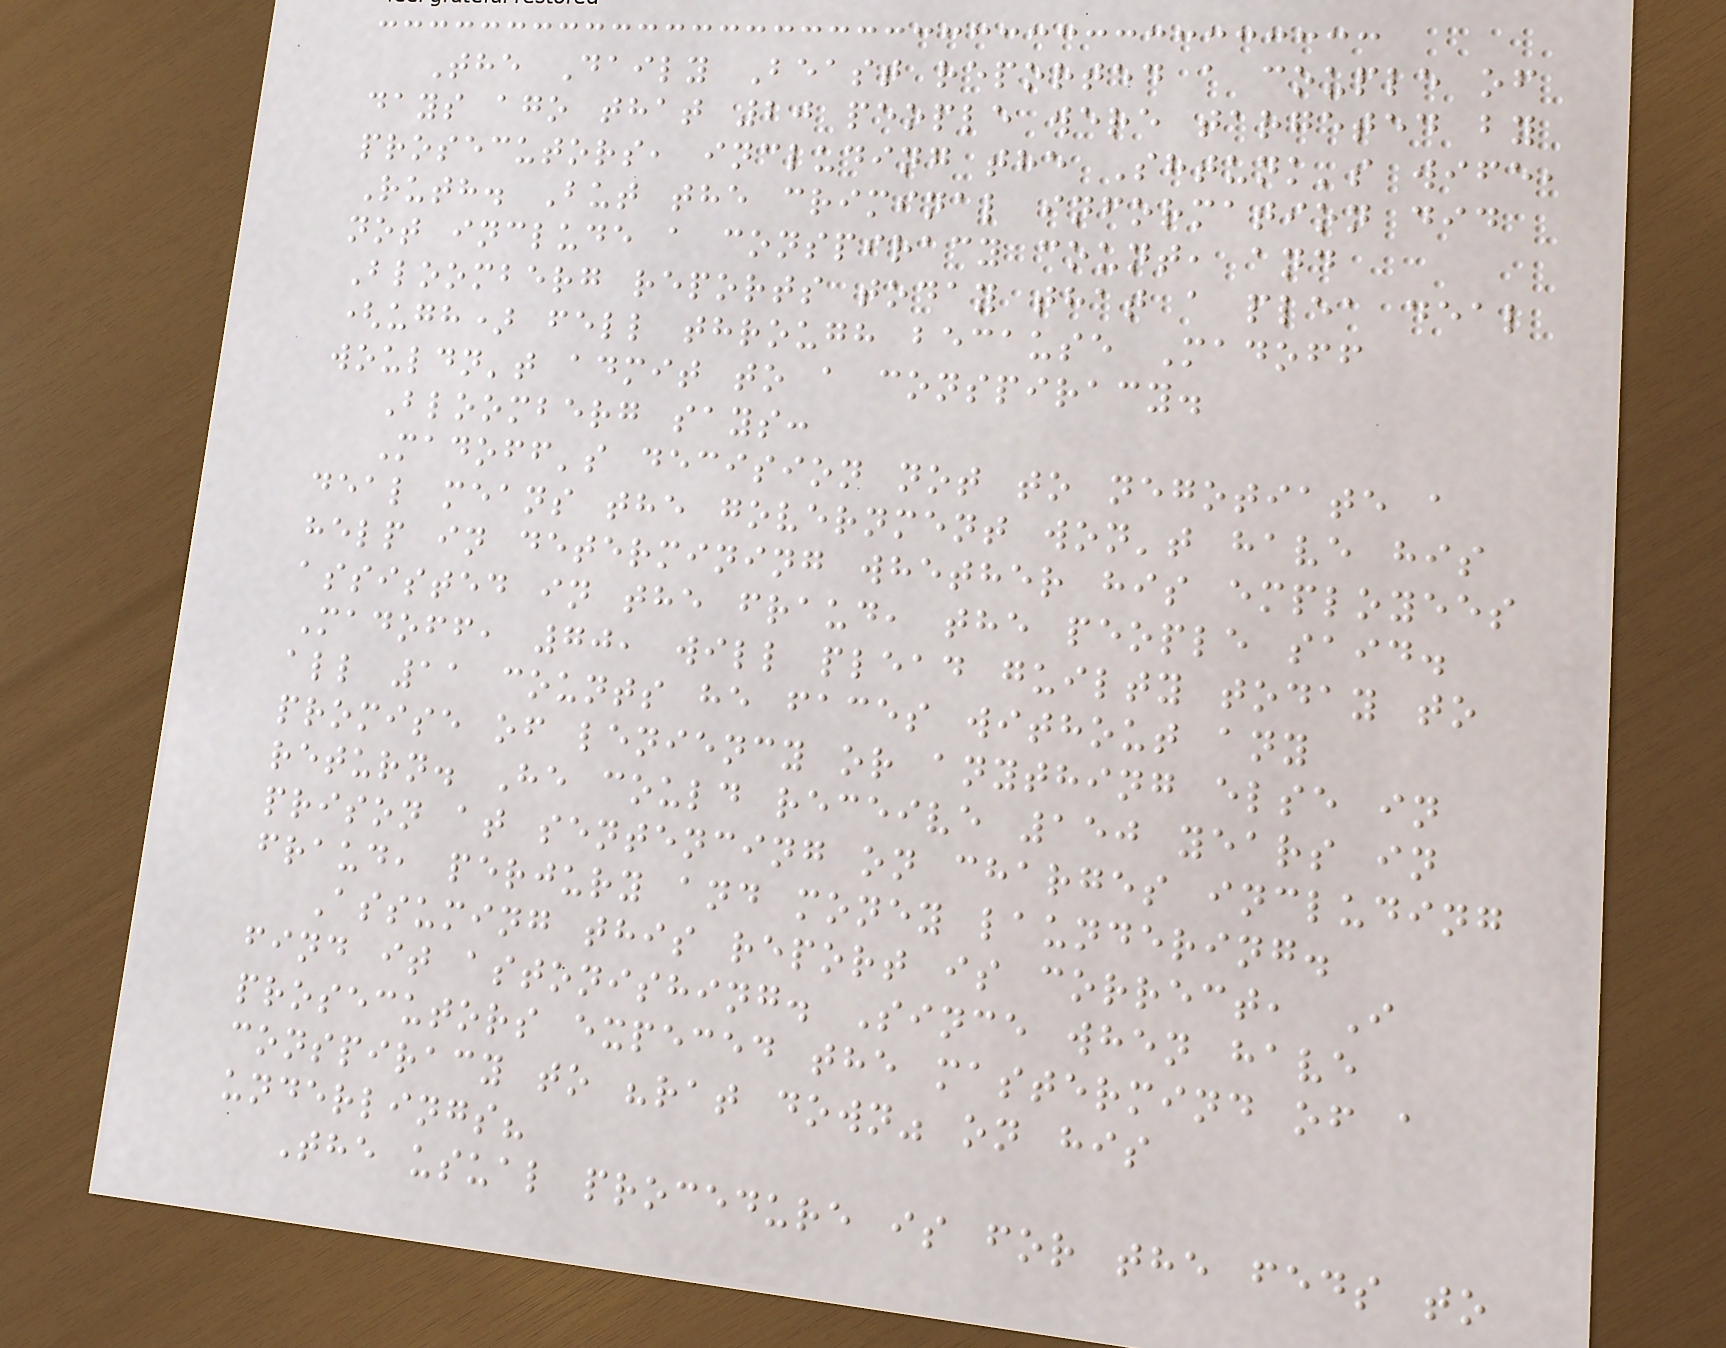The Daily Beast reported a couple of
days ago that 20 people were targeted by
prosecutors, including the Shtunk's wife,
Ruth. But the criminal information did
not include a conspiracy count, and
Bloomberg reports today that a plea deal
(ugh) fell through because Madoff
wouldn't admit to a conspiracy.
Bloomberg says:
Madoff's decision not to negotiate a
deal means the government won't have his
help in determining whether his employees
assisted in the fraud, the people said.
Madoff, 70, will plead guilty today to
all 11 counts he faces without any
promise of leniency or anything else in
return. He could receive 150 years in
prison at sentencing on charges including
fraud, perjury and money laundering.
Assuming this report is correct, I
find it astonishing. Since when have
prosecutors expeced the mastermind of a
conspiracy to "rat down" on his
underlings?
The usual procedure is for the feds to
